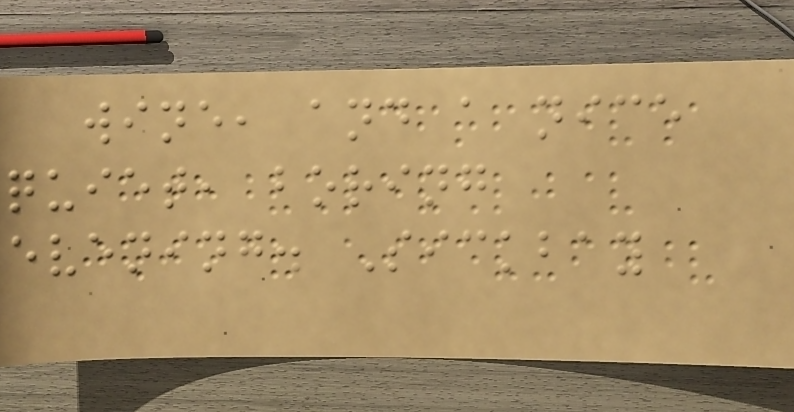wine, and a nice
quiet, boring
evening. Sickbay
